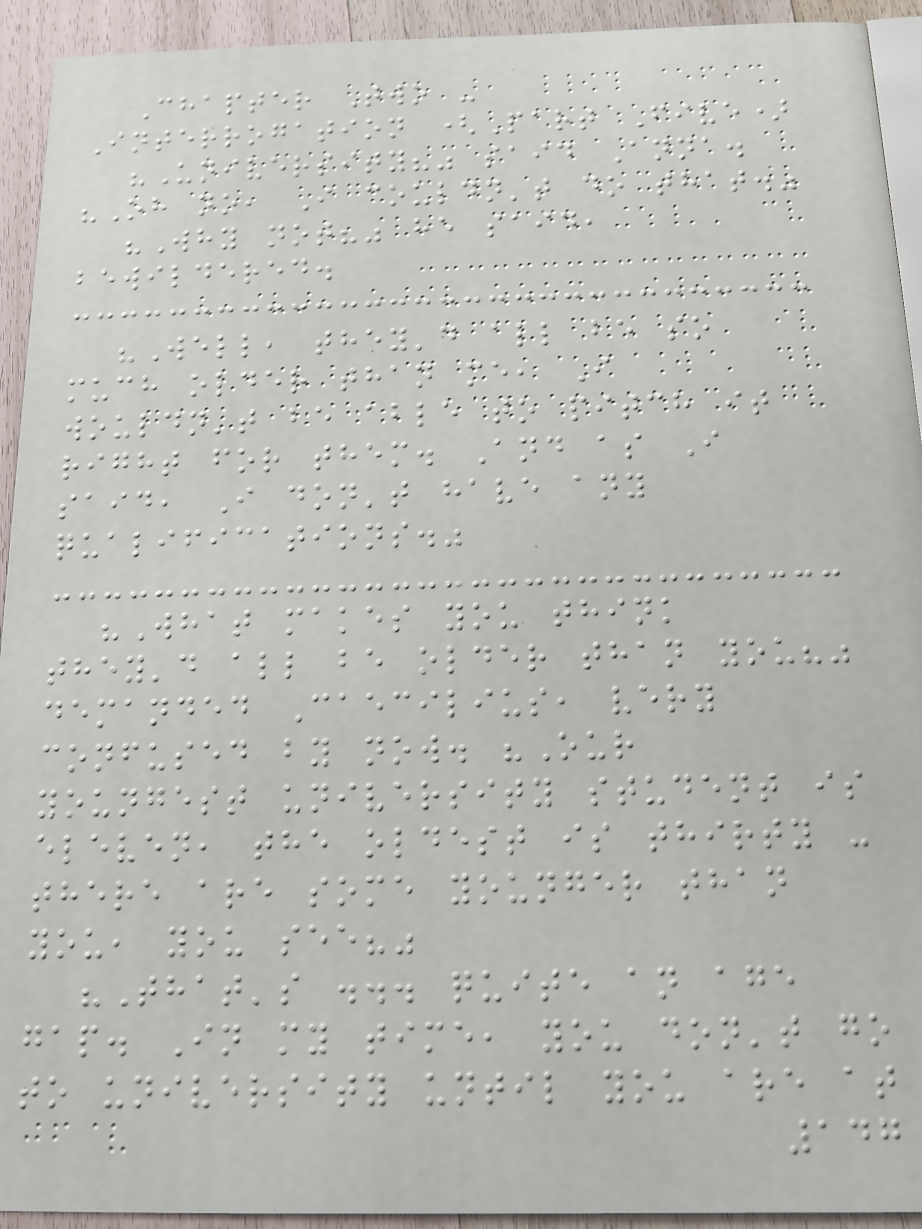Chapter Two -
Interrogation (Part Five)
"University?" said Anna.
"Oh no, I couldn't do that."
"Why not?" he said,
bewildered.
"Well, they'd all be so
much older than me, I
wouldn't be able to pitch it
right for them. And as I
said, I don't have any
qualifications."
"What makes you think
they'd all be older than you?"
demanded Caecilius, very
confused by now. "Our
youngest university student is
eleven, the oldest is thirty -
there are some younger than
you, you see?"
"That's ... quite an age
gap. In my time, you don't go
to university until you are at
147
